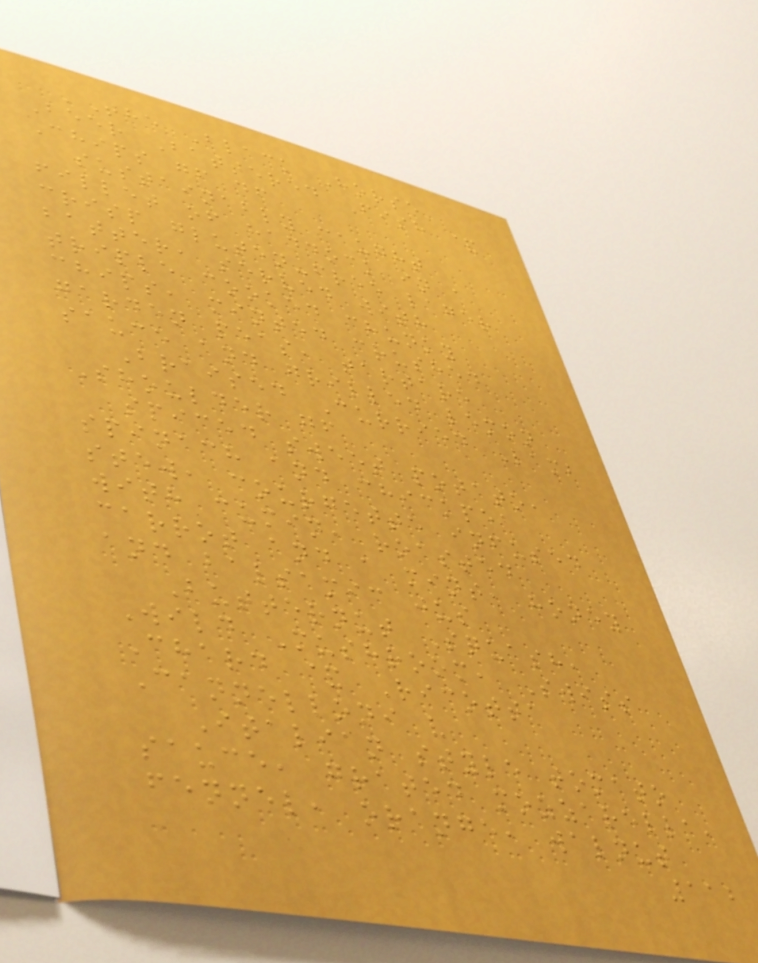'The Black Horse'
Beer Battered Fish &
Chips gf df
sustainably caught
fillet of haddock in a
crisp gluten-free lager
batter, served with
triple cooked chunky
chips, minted crushed
garden peas, tartare
sauce and grilled lemon
Braised Curried Lamb
Shoulder gf
spiced sweet potato,
spinach and chickpea
stew, courgette infused
with cumin, roasted
carrot and a mint, honey
and balsamic jus
Butternut Squash,
Wild Mushroom, Swiss
Chard & Ricotta
Cannelloni v
Italian style tomato
sauce, grated mozzarella,
fennel, orange, walnut
112
